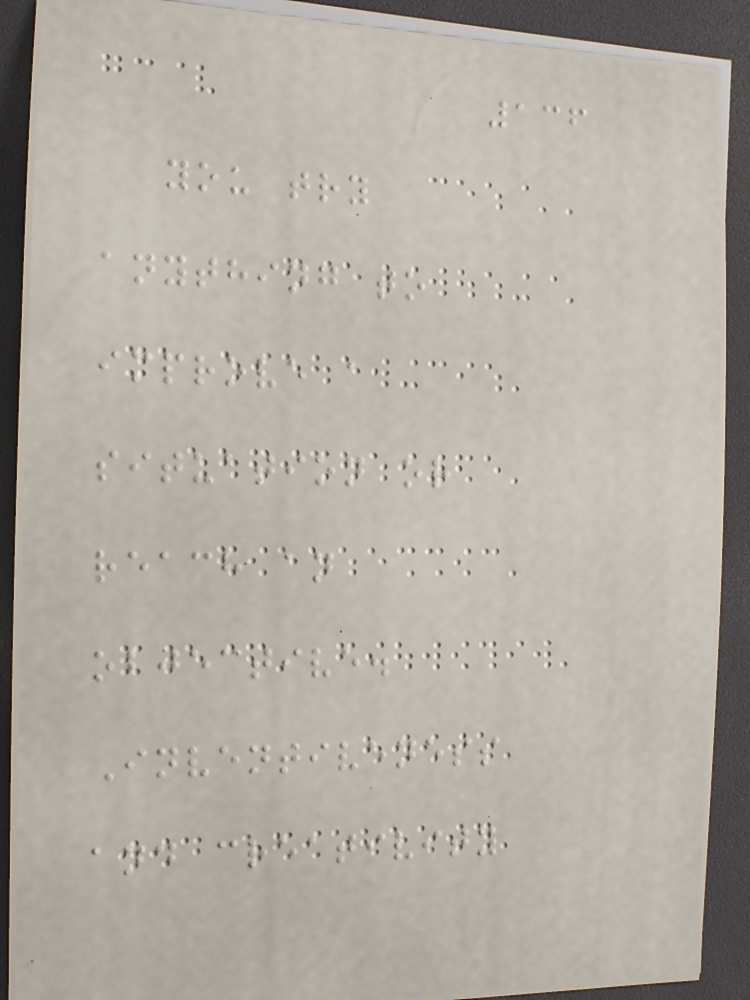136
you try
anything to
improve a
situation or
reach an
objective.
Inventiveness
and creativity
